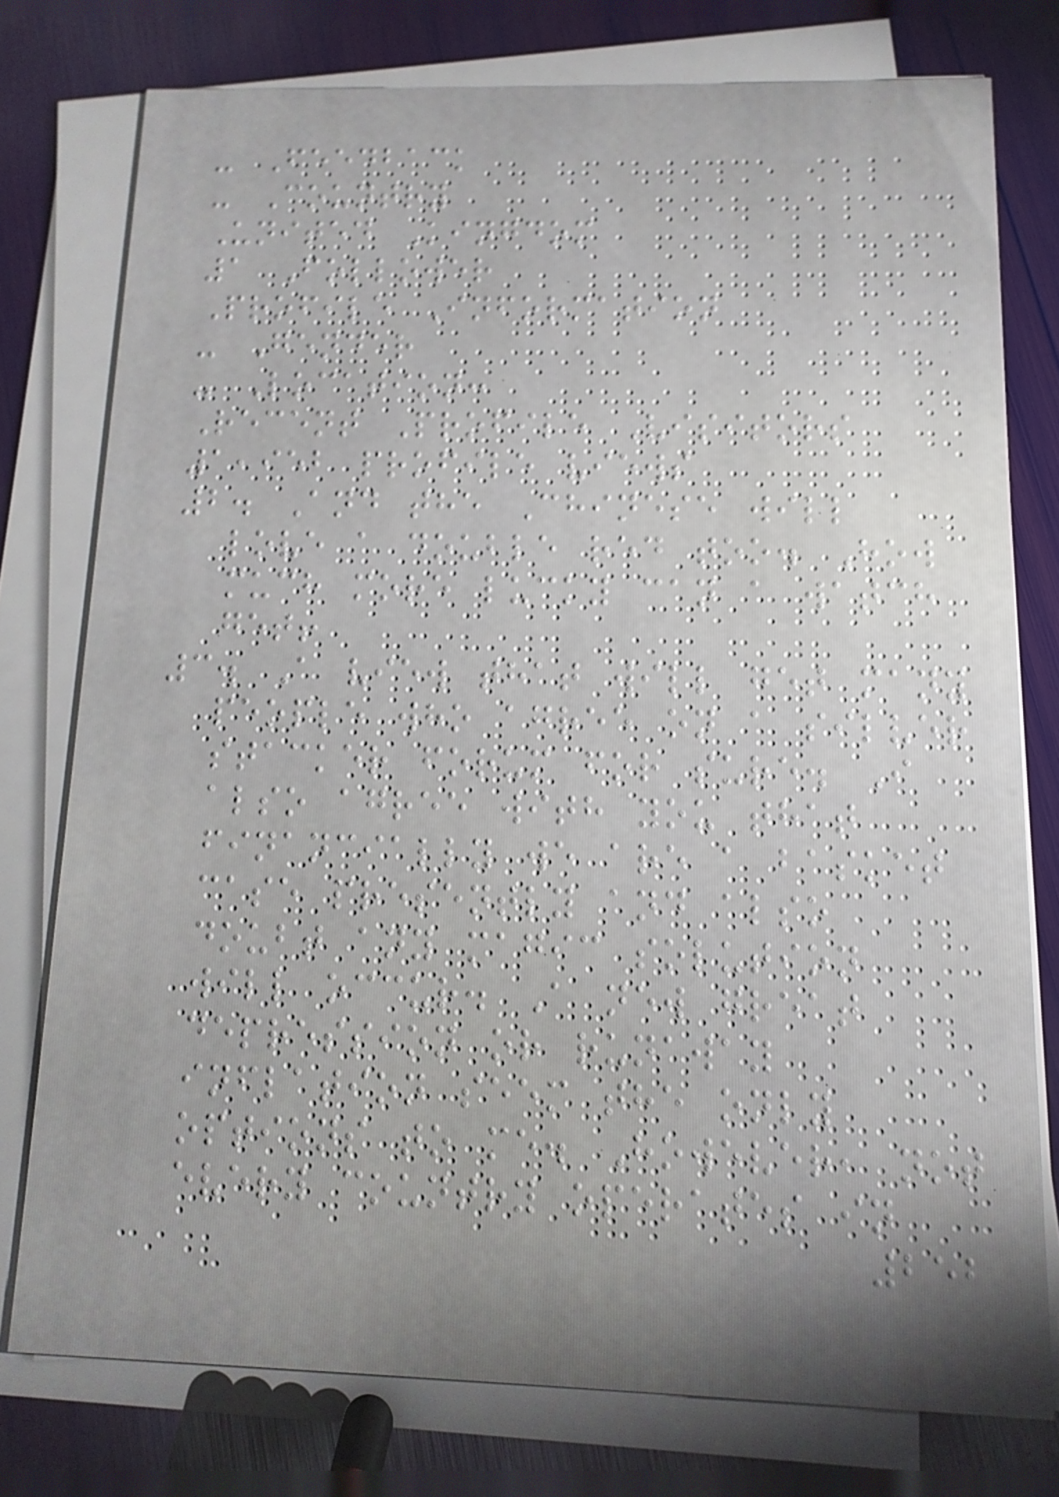- Feedback
- Country
United Kingdom
1 Follower
Profile Information
- Gender
- Location:
Recent Profile Visitors
1,952 profile views
2. And the Chinese will
love a double red too. How
much more lucky can a watch
get!
3. A view that will get many
people who agree on a silver
stacker forum for sure. I
also agree with you that
financially we are a basket
case presently and also
doubt any magic solution
will occur. A new great
depression or runaway
inflation seem the only
options to me. However, not
every country operates in
252
